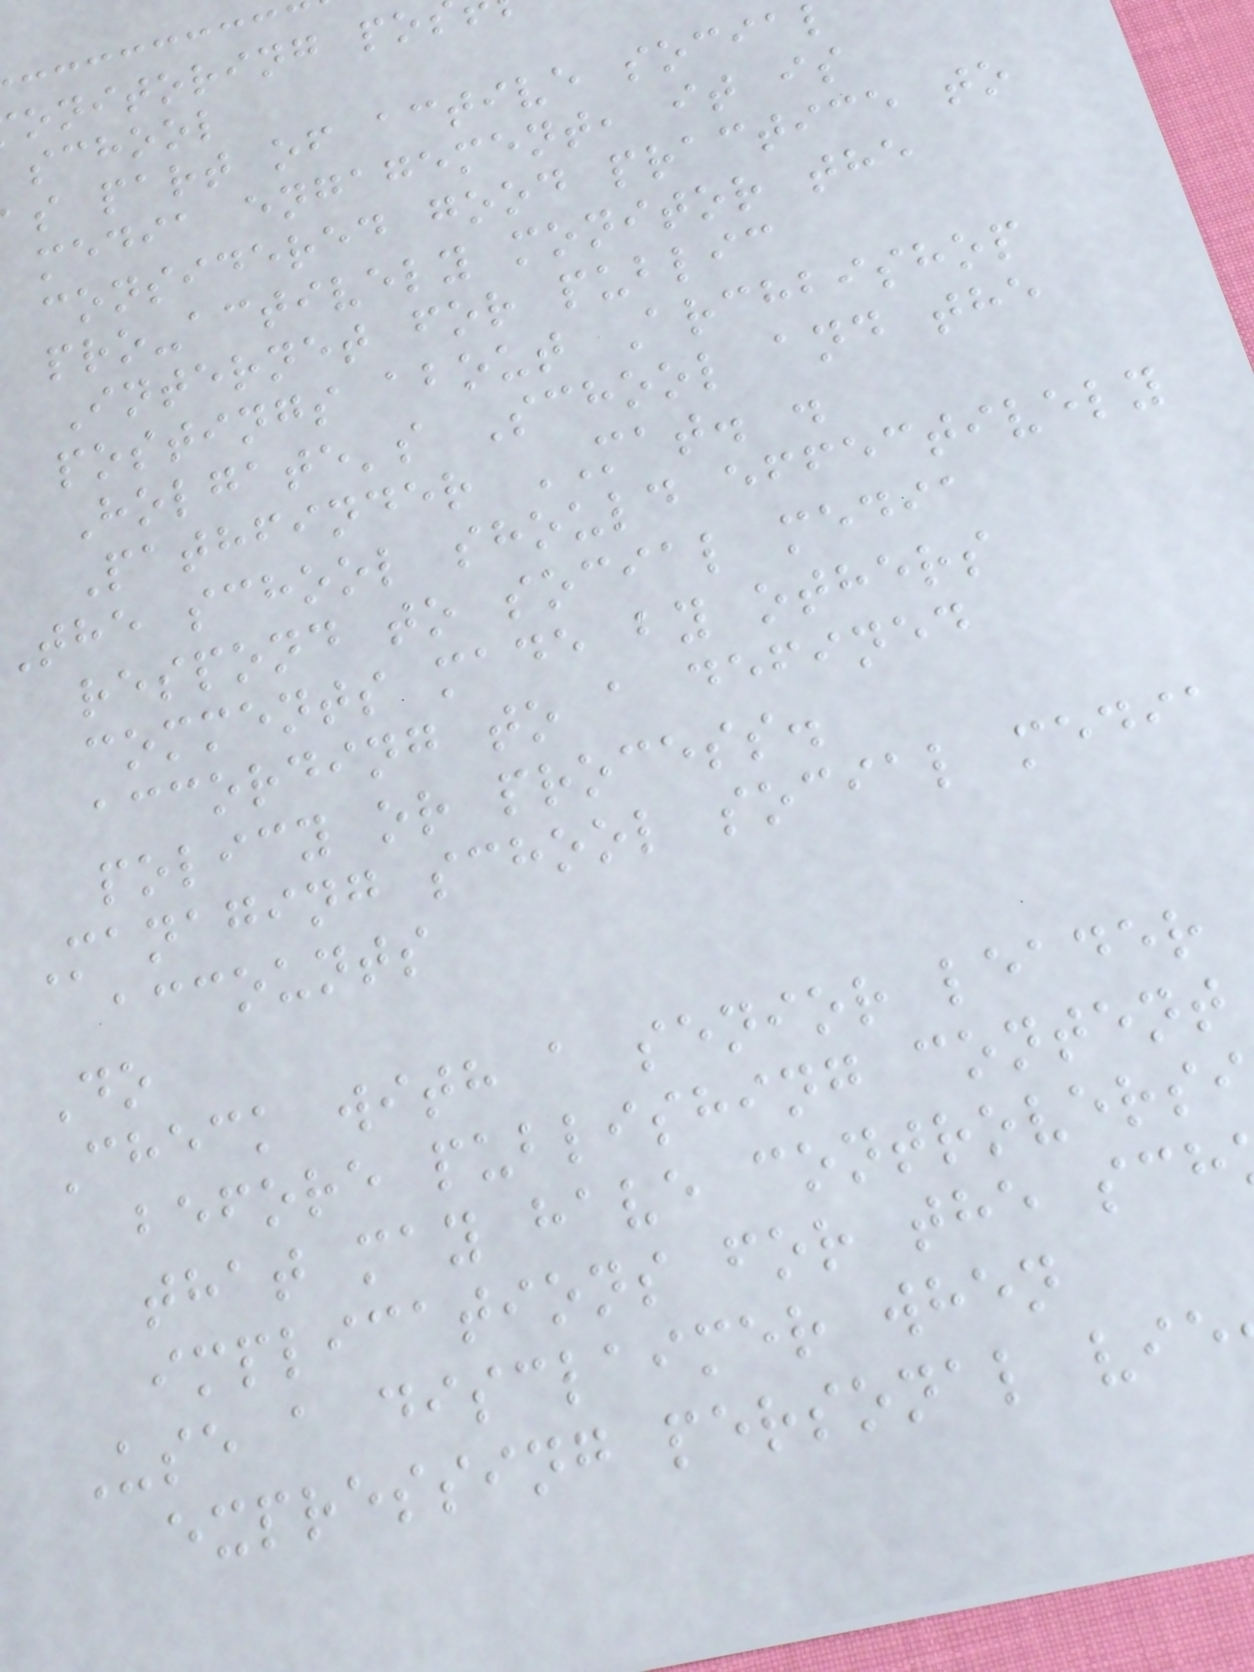onitoring po
school
s part of active socia
media engagement, it is
considered good practice to
pro-actively monitor the
Internet for public
postings about Archbishop
Holgate's School and the
Pathfinder MAT. .
the school should effectively
respond to social media
comments made by others
according to a defined
policy or process.
Managing school social media
accounts
Do
Check with a senior leader
before publishing content
that may have controvers
implications for the sch
Use a disclaimer when
expressing personal vie
